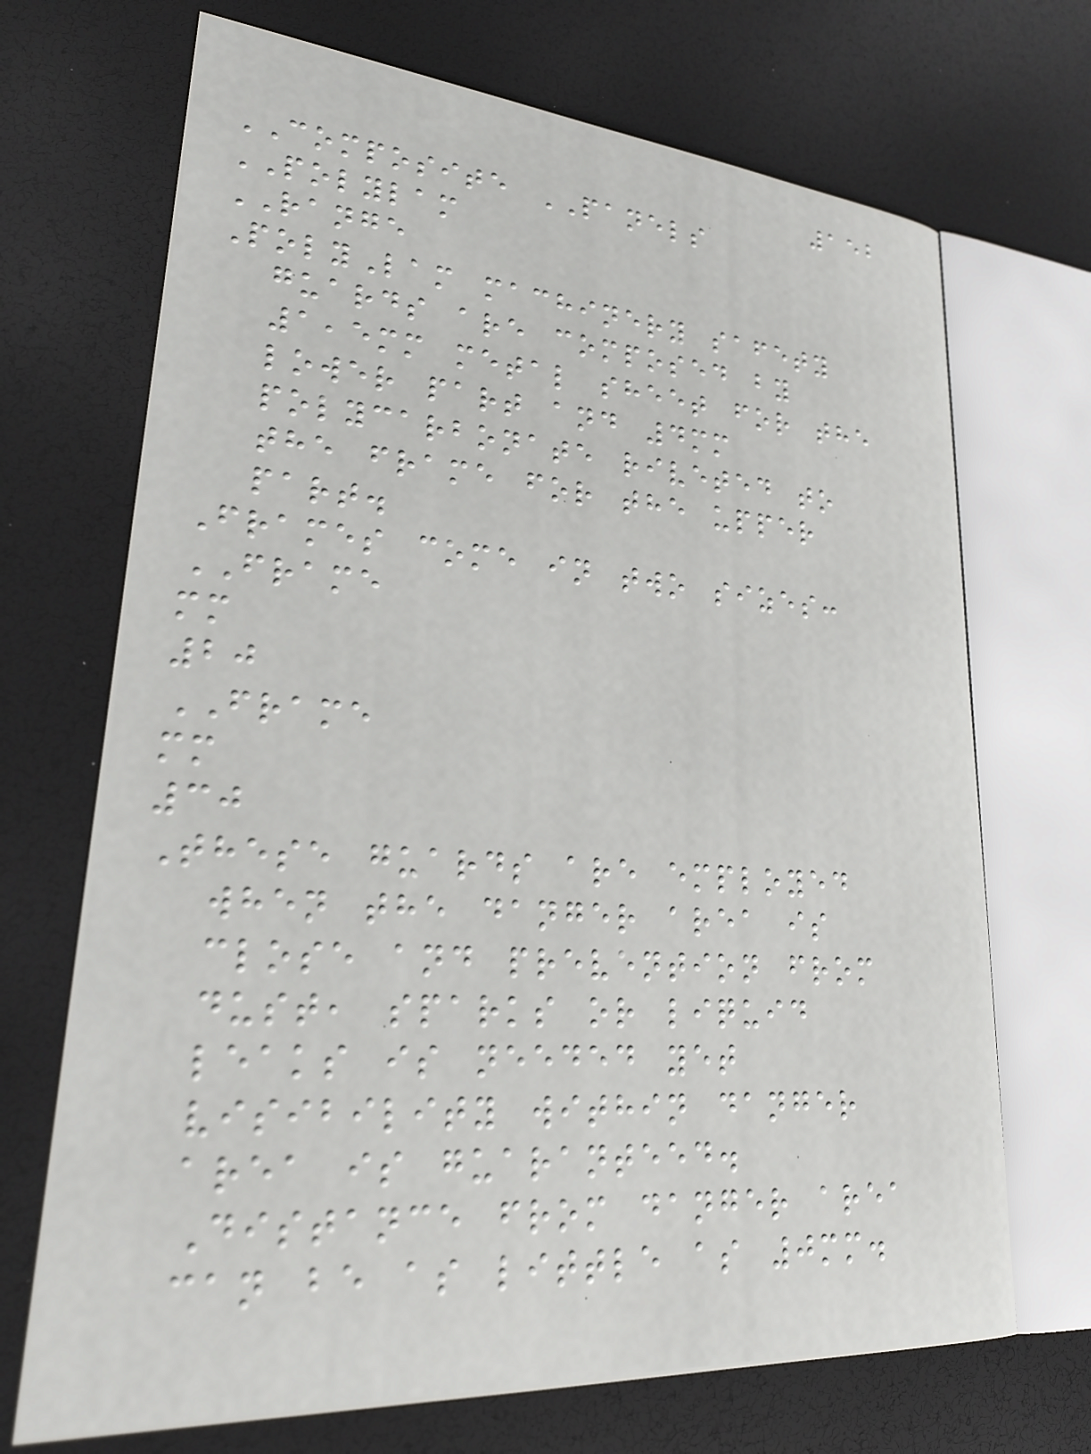152
COMPOSITE PANELS
POLYLAM
RANGE
PolyLam machinery safety
guards are composed by
1,5mm metal sheet for the
lower part and 4mm
polycarbonate riveted to
the frame for the upper
part.
Frames come in two sizes:
FRAME
mm
20
FRAME
mm
30
These guards are employed
when the danger area is
close and prevention from
dust, sparks or liquid
leaks is needed yet
visibility within danger
area is guaranteed.
Distance from danger area
can be as little as 0mm.
